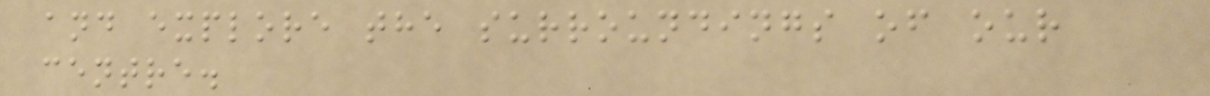and explore the surroundings of our
centre.
